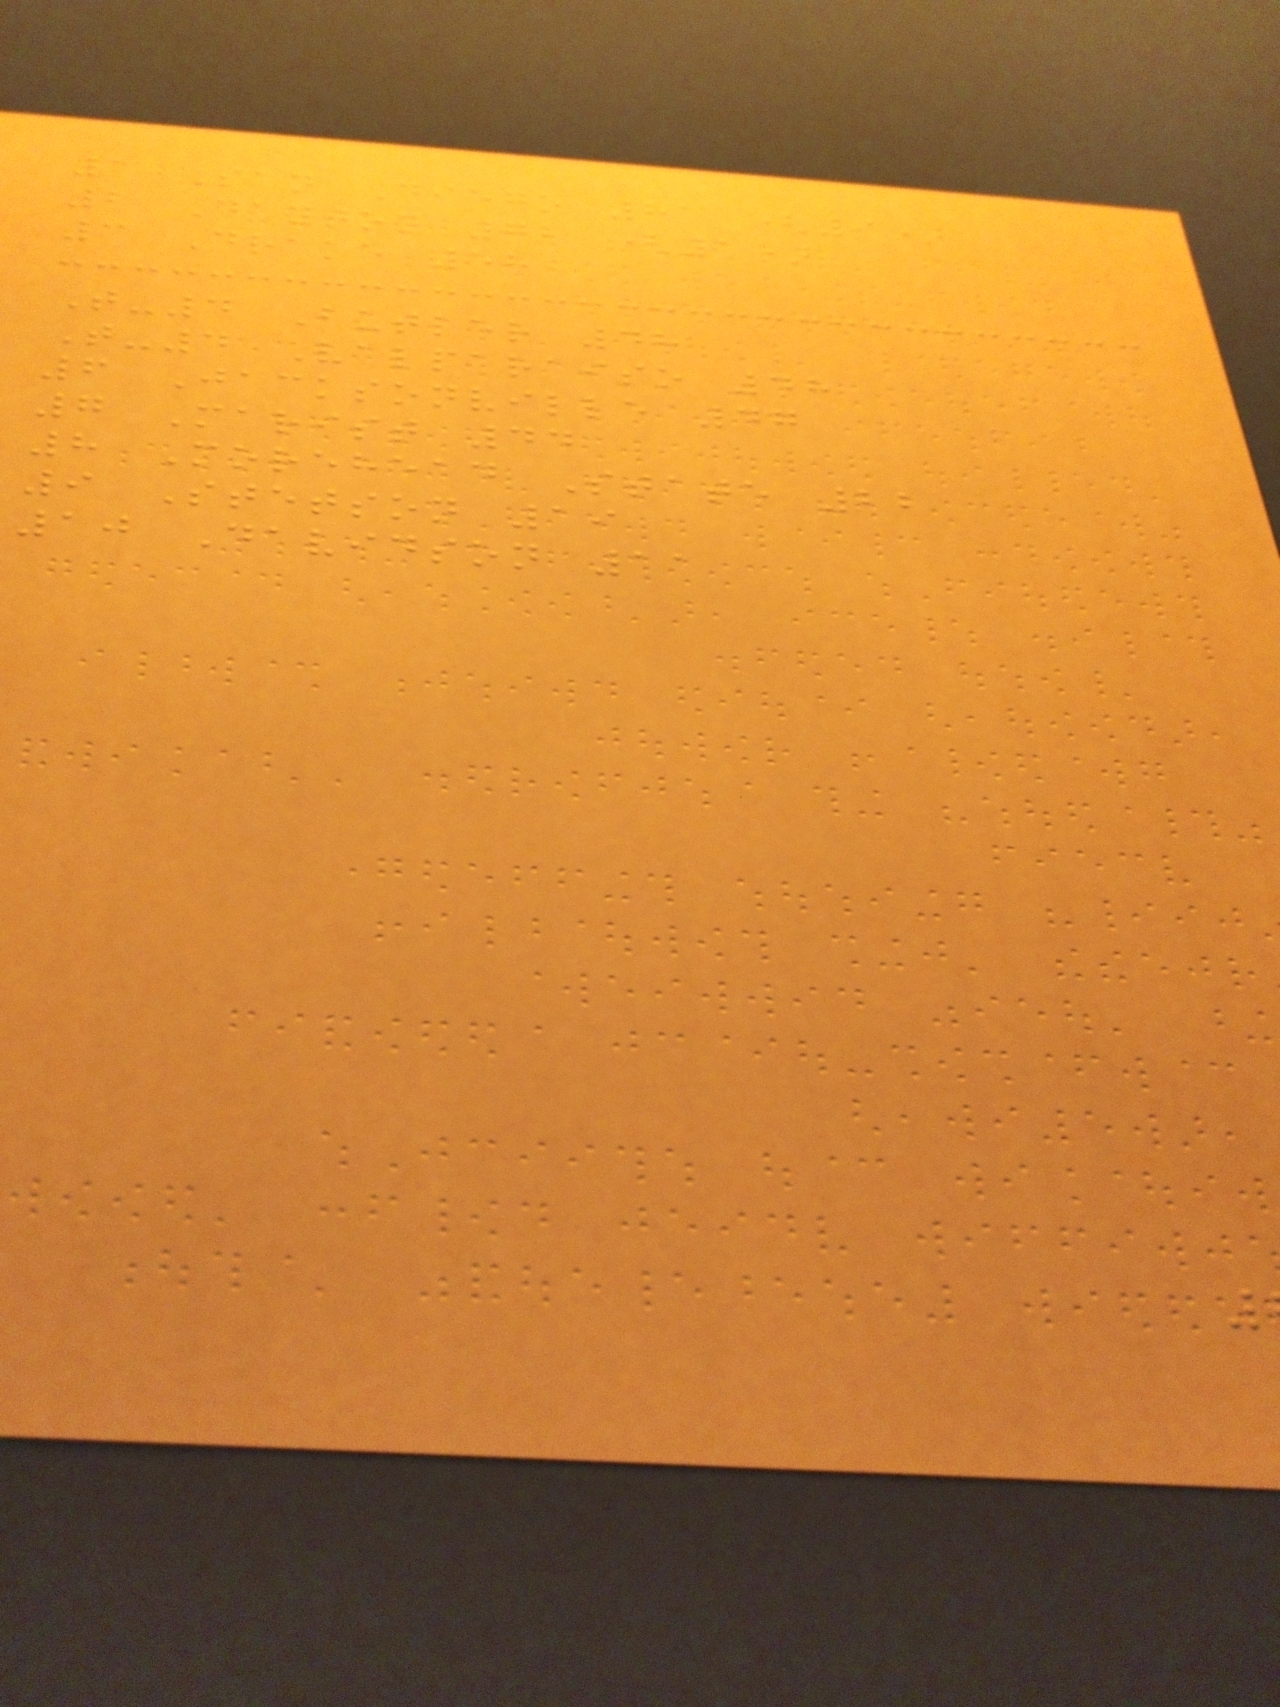1 San Diego 81 (9)
2 Dayton 72 (1)
3 Drake 58
T-4 Butler 48
T-4 Valparaiso 48
6 Jacksonville 47
7 Marist 44
8 Morehead State 22
9 Stetson 19
10 Davidson 11
